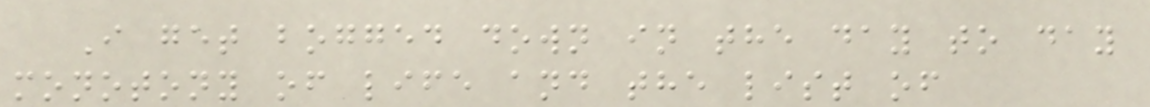I get bogged down in the day to day
monotony of life and the list of
